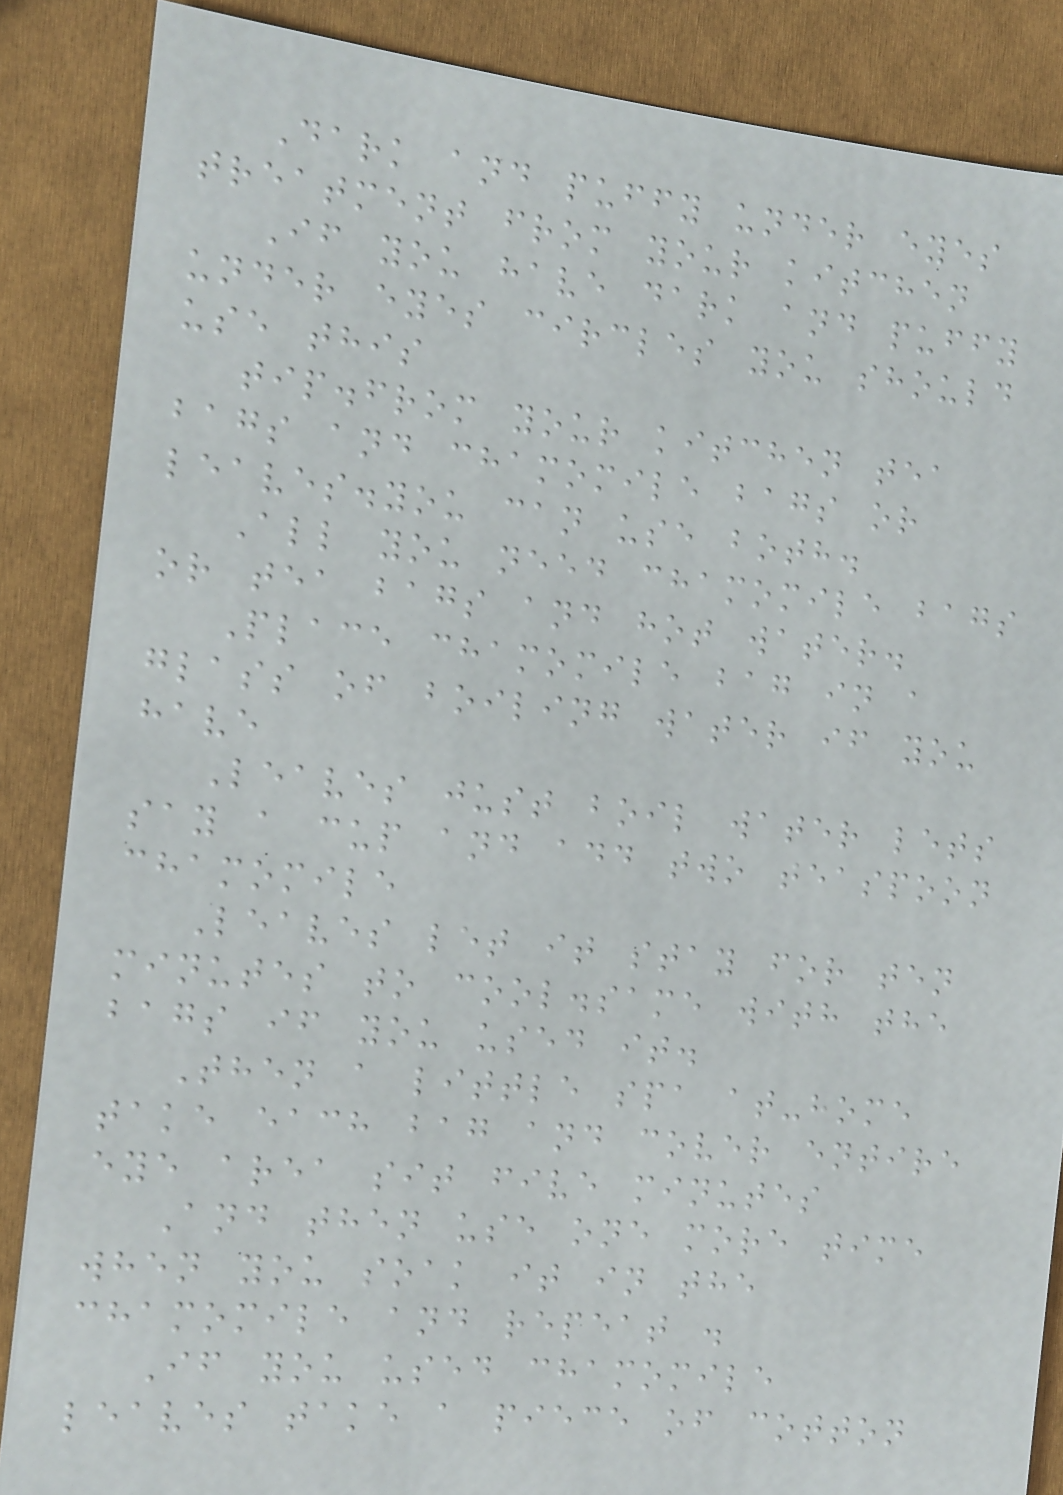Dark and puffy under eyes
treatment from your kitchen
If you have dark and puffy
under eyes circles you should
use this
tip.from your kitchen tea
bags and chamomile bags or
leaves.you can use both.
All you need chamomile bags
or tea bags and hot water.
Place chamomile bag in a
glass of boiling water if you
have
Leaves just boil water lets
say a cup and add two teaspoon
chamomile
Leaves let it stay for ten
minutes to cool.same with the
bags if you used it.
Then a little spa at-home
take each bag and cover entire
eye area sit five minutes
And then use one more time
when you soak it in the
chamomile and repeat .
If you used chamomile
leaves take a piece of cotton
